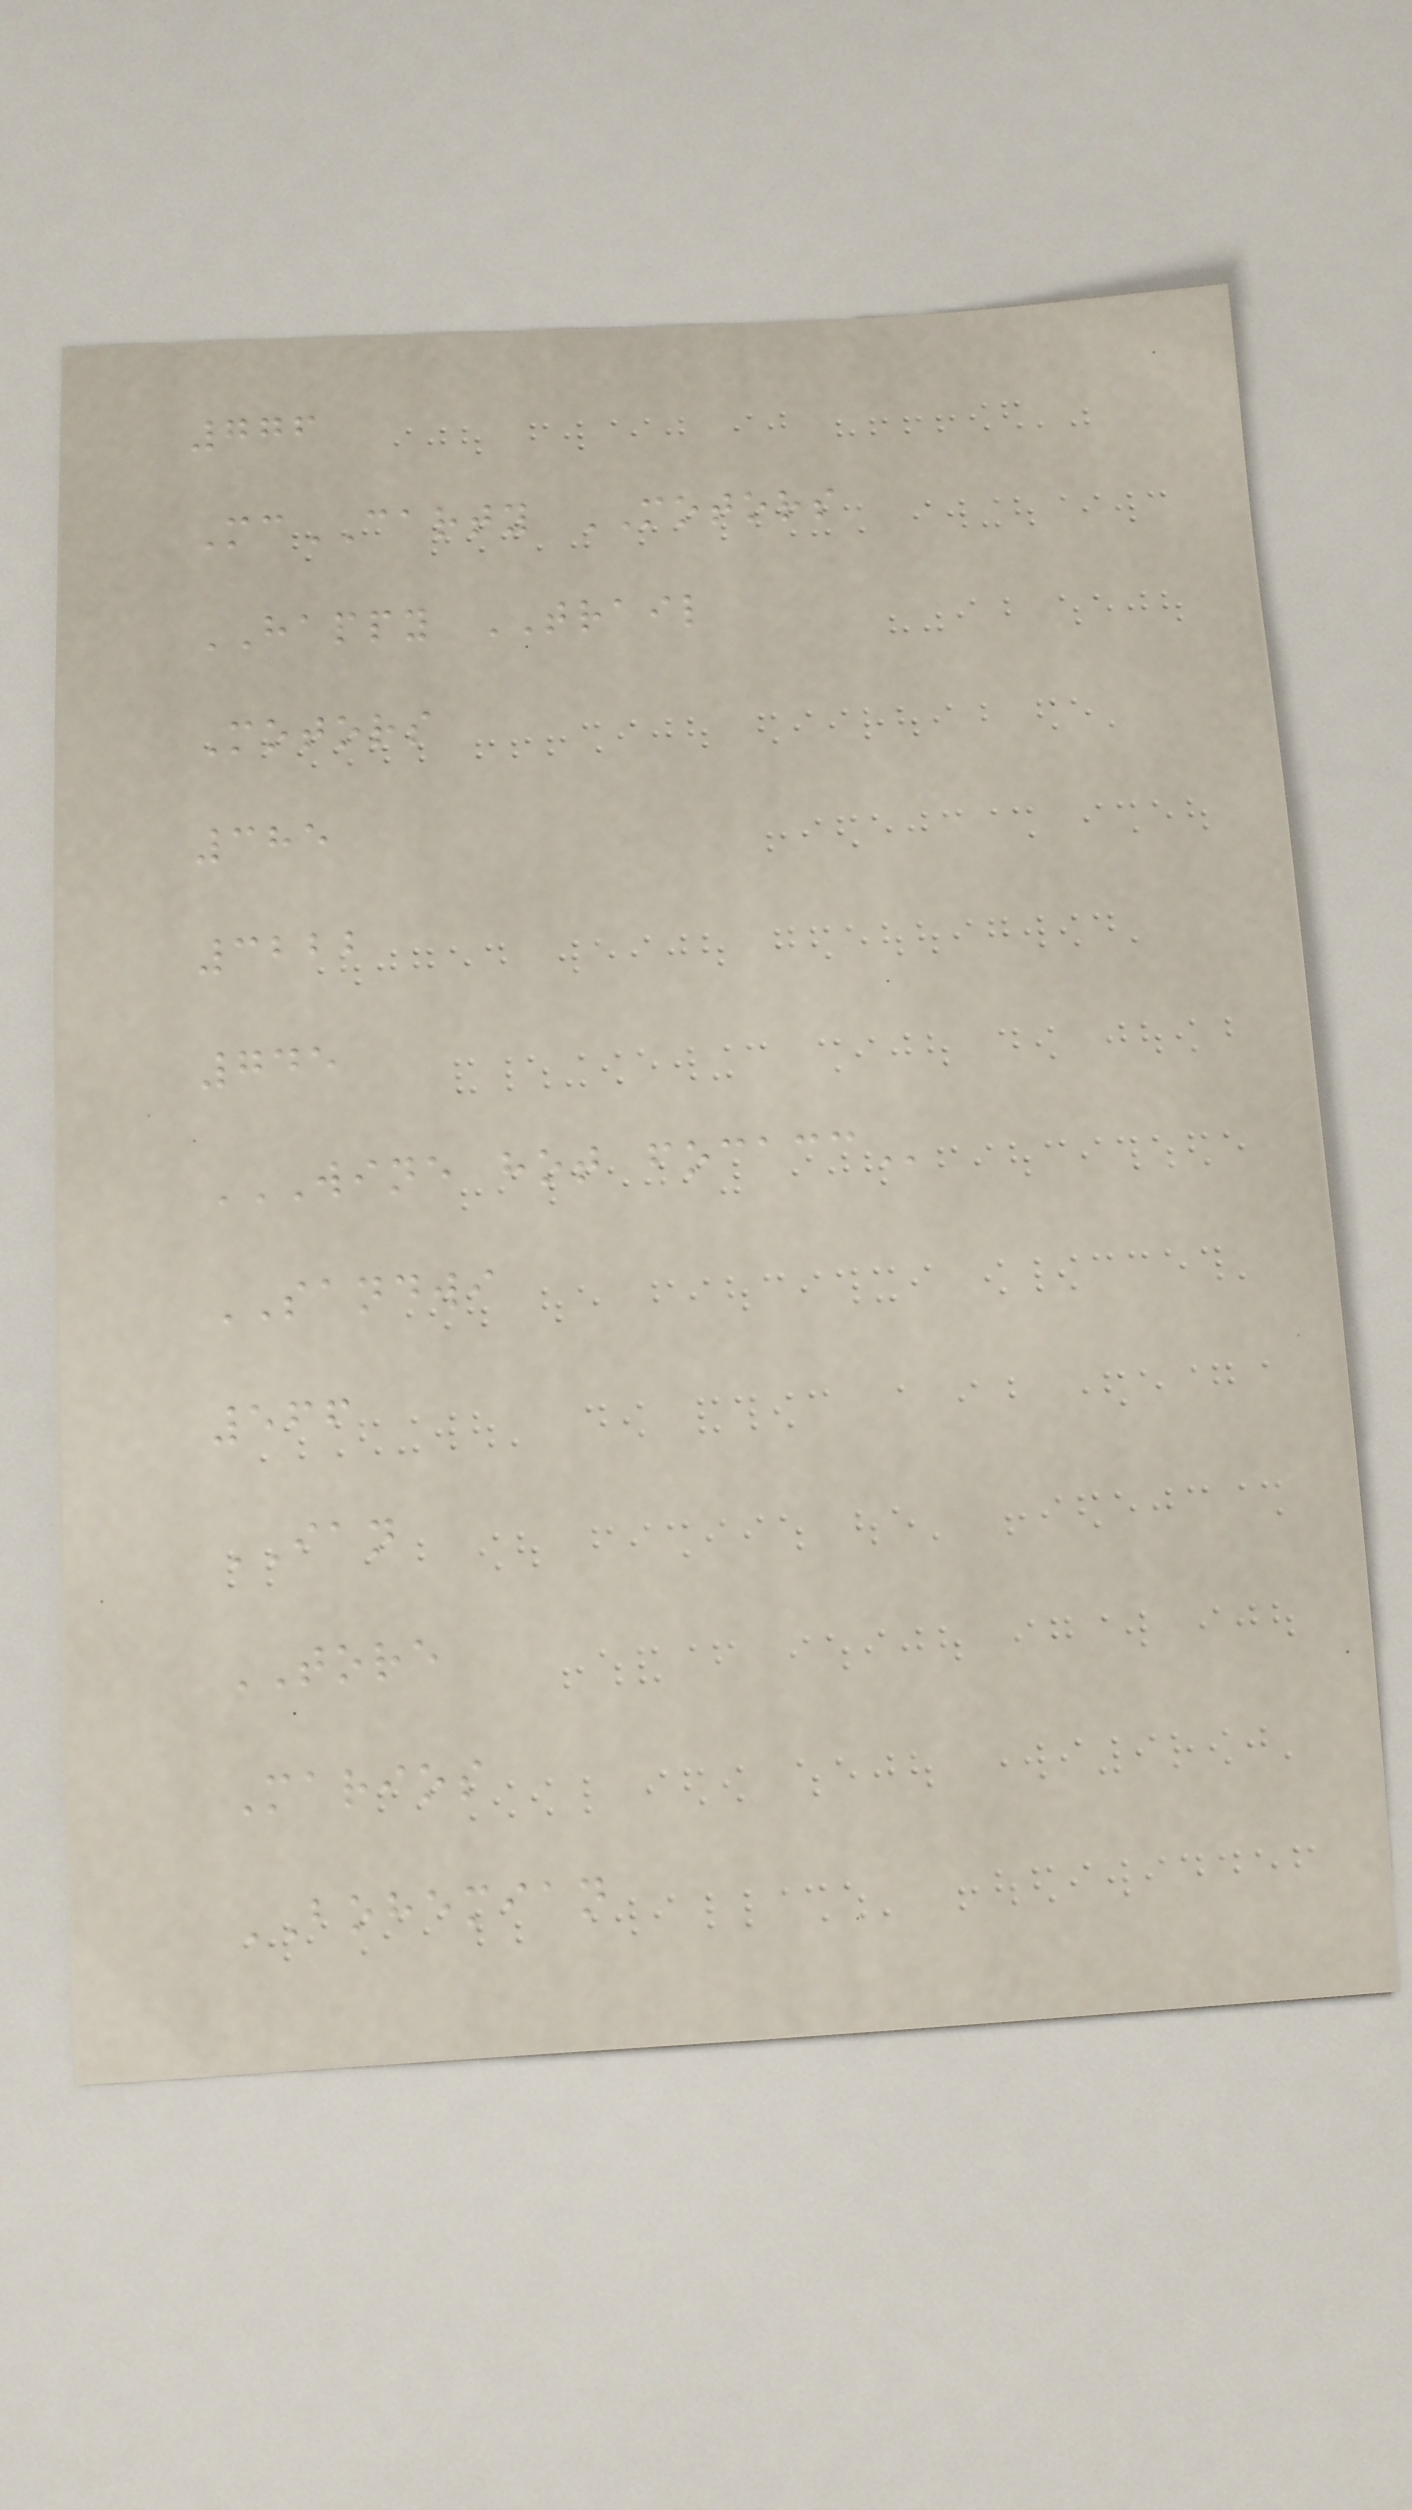776
McCARTY MOTORS
HAPPY TRAIL
Motors
385
3222
745
WINE HOT FOCACC
SANDWI
566
IAN
TORE
Marios
BOHEMIAN
